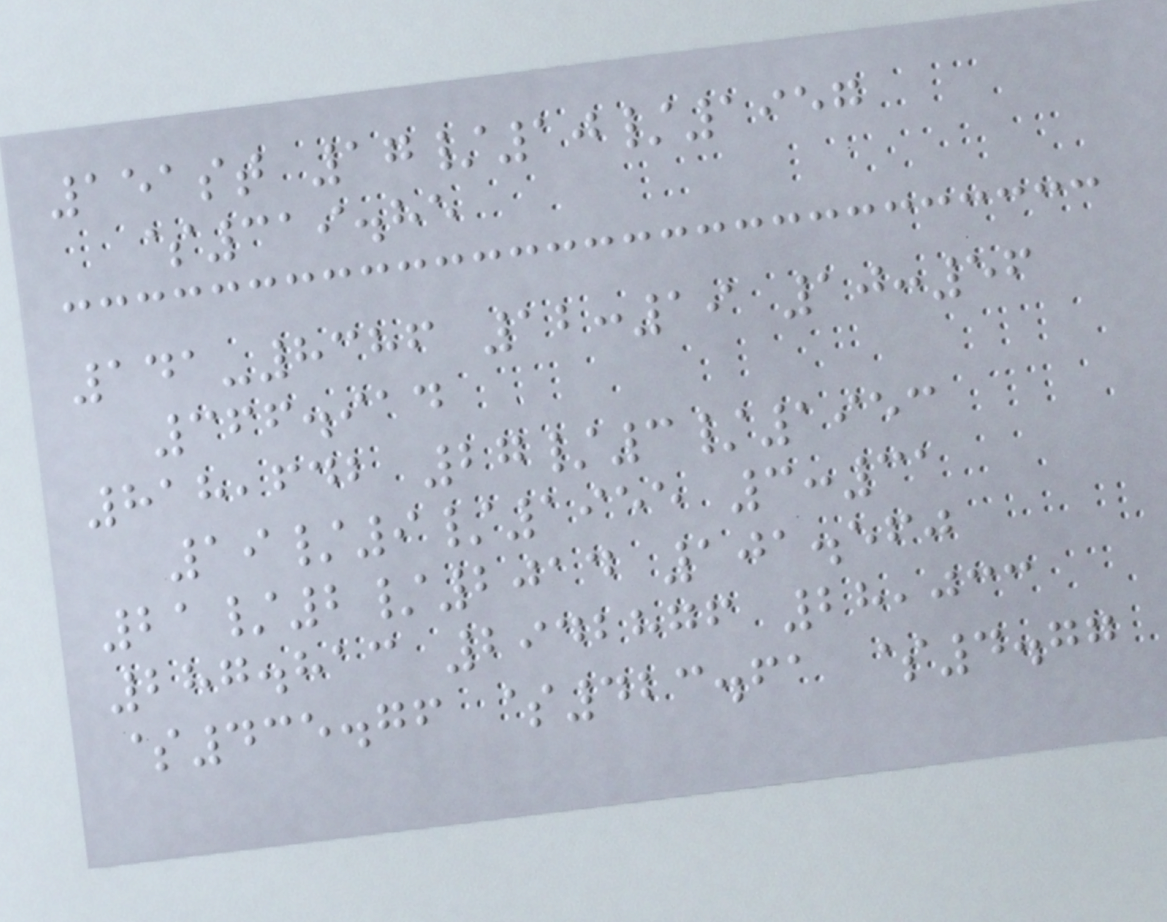151st 17/10/1957
$319.85
141-8386 12:19 10:56
366.914
818,642 27/3/1953
19/9/1955 3:31
21/2/2014 101.560
287.813 2942876 28,033
$435.76 $423.61 $4.77
